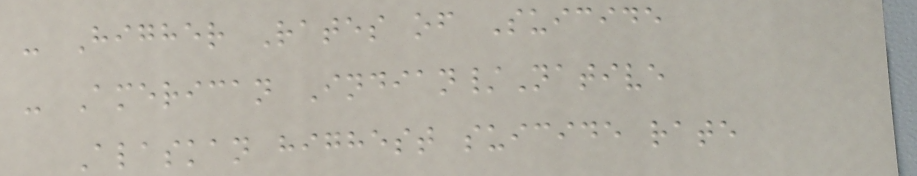- Higher Rates of Suicide
- American Indian/Native
Alaskan highest suicide rate
